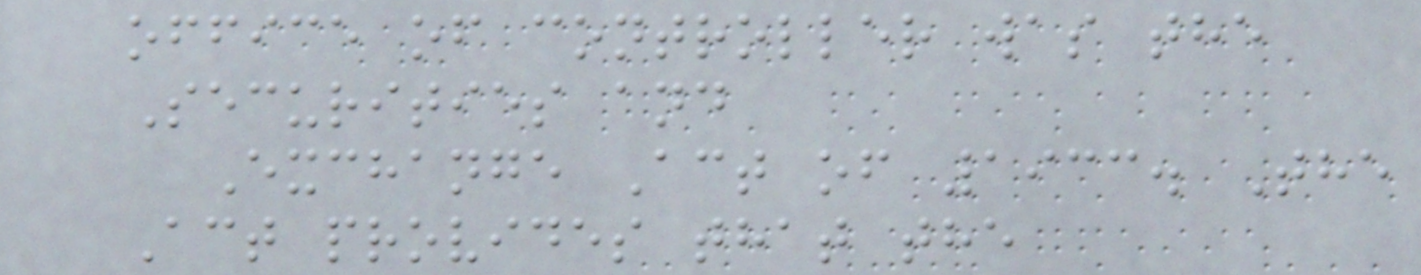office of controller was the
Securities and
Exchange Act of 1933. The
Act provides that the
